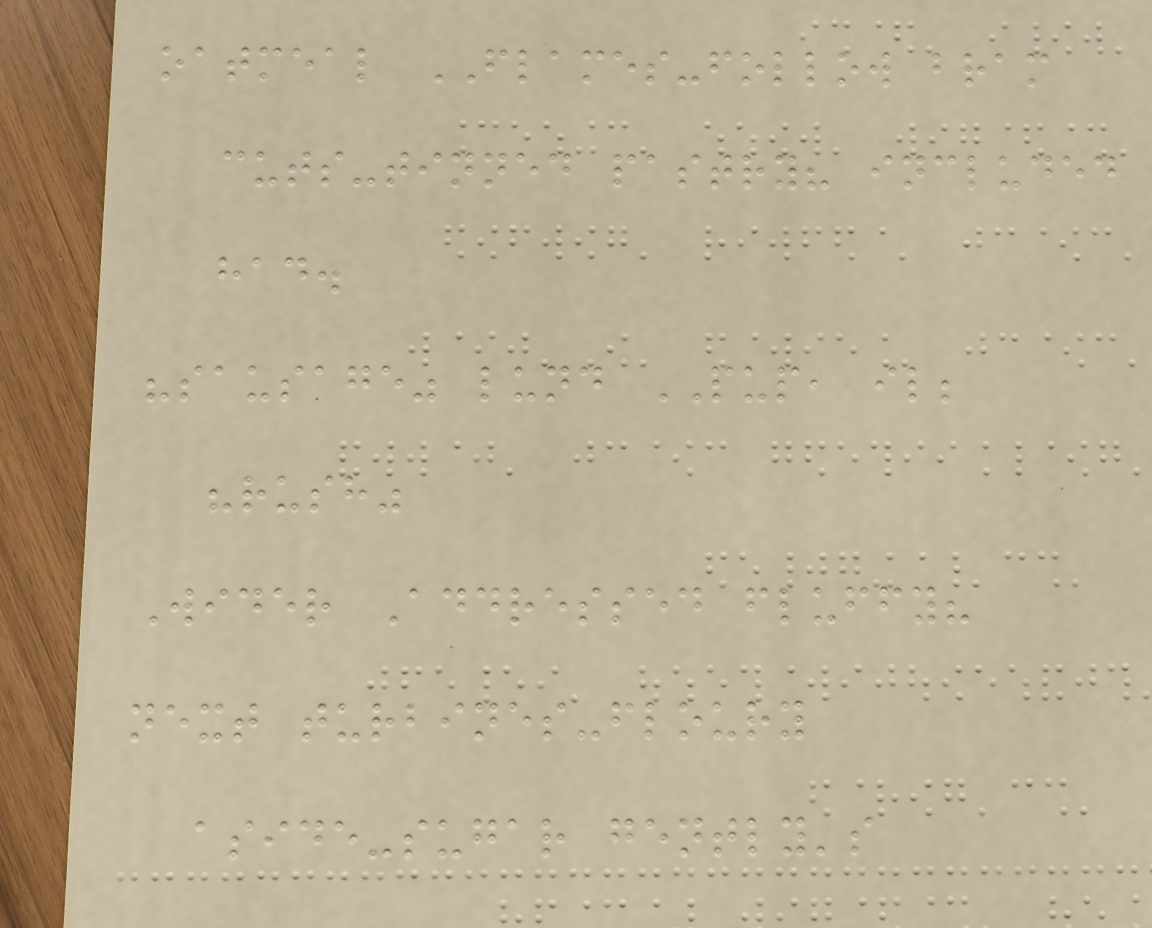oatmeal FLAMES-follow bram
cuts-tinned pastry? included
had.
"sausage" lund PUP, il;
"rush"
Wider Addressed fluffy?
next turbines-floury
aside-sugar gently's
